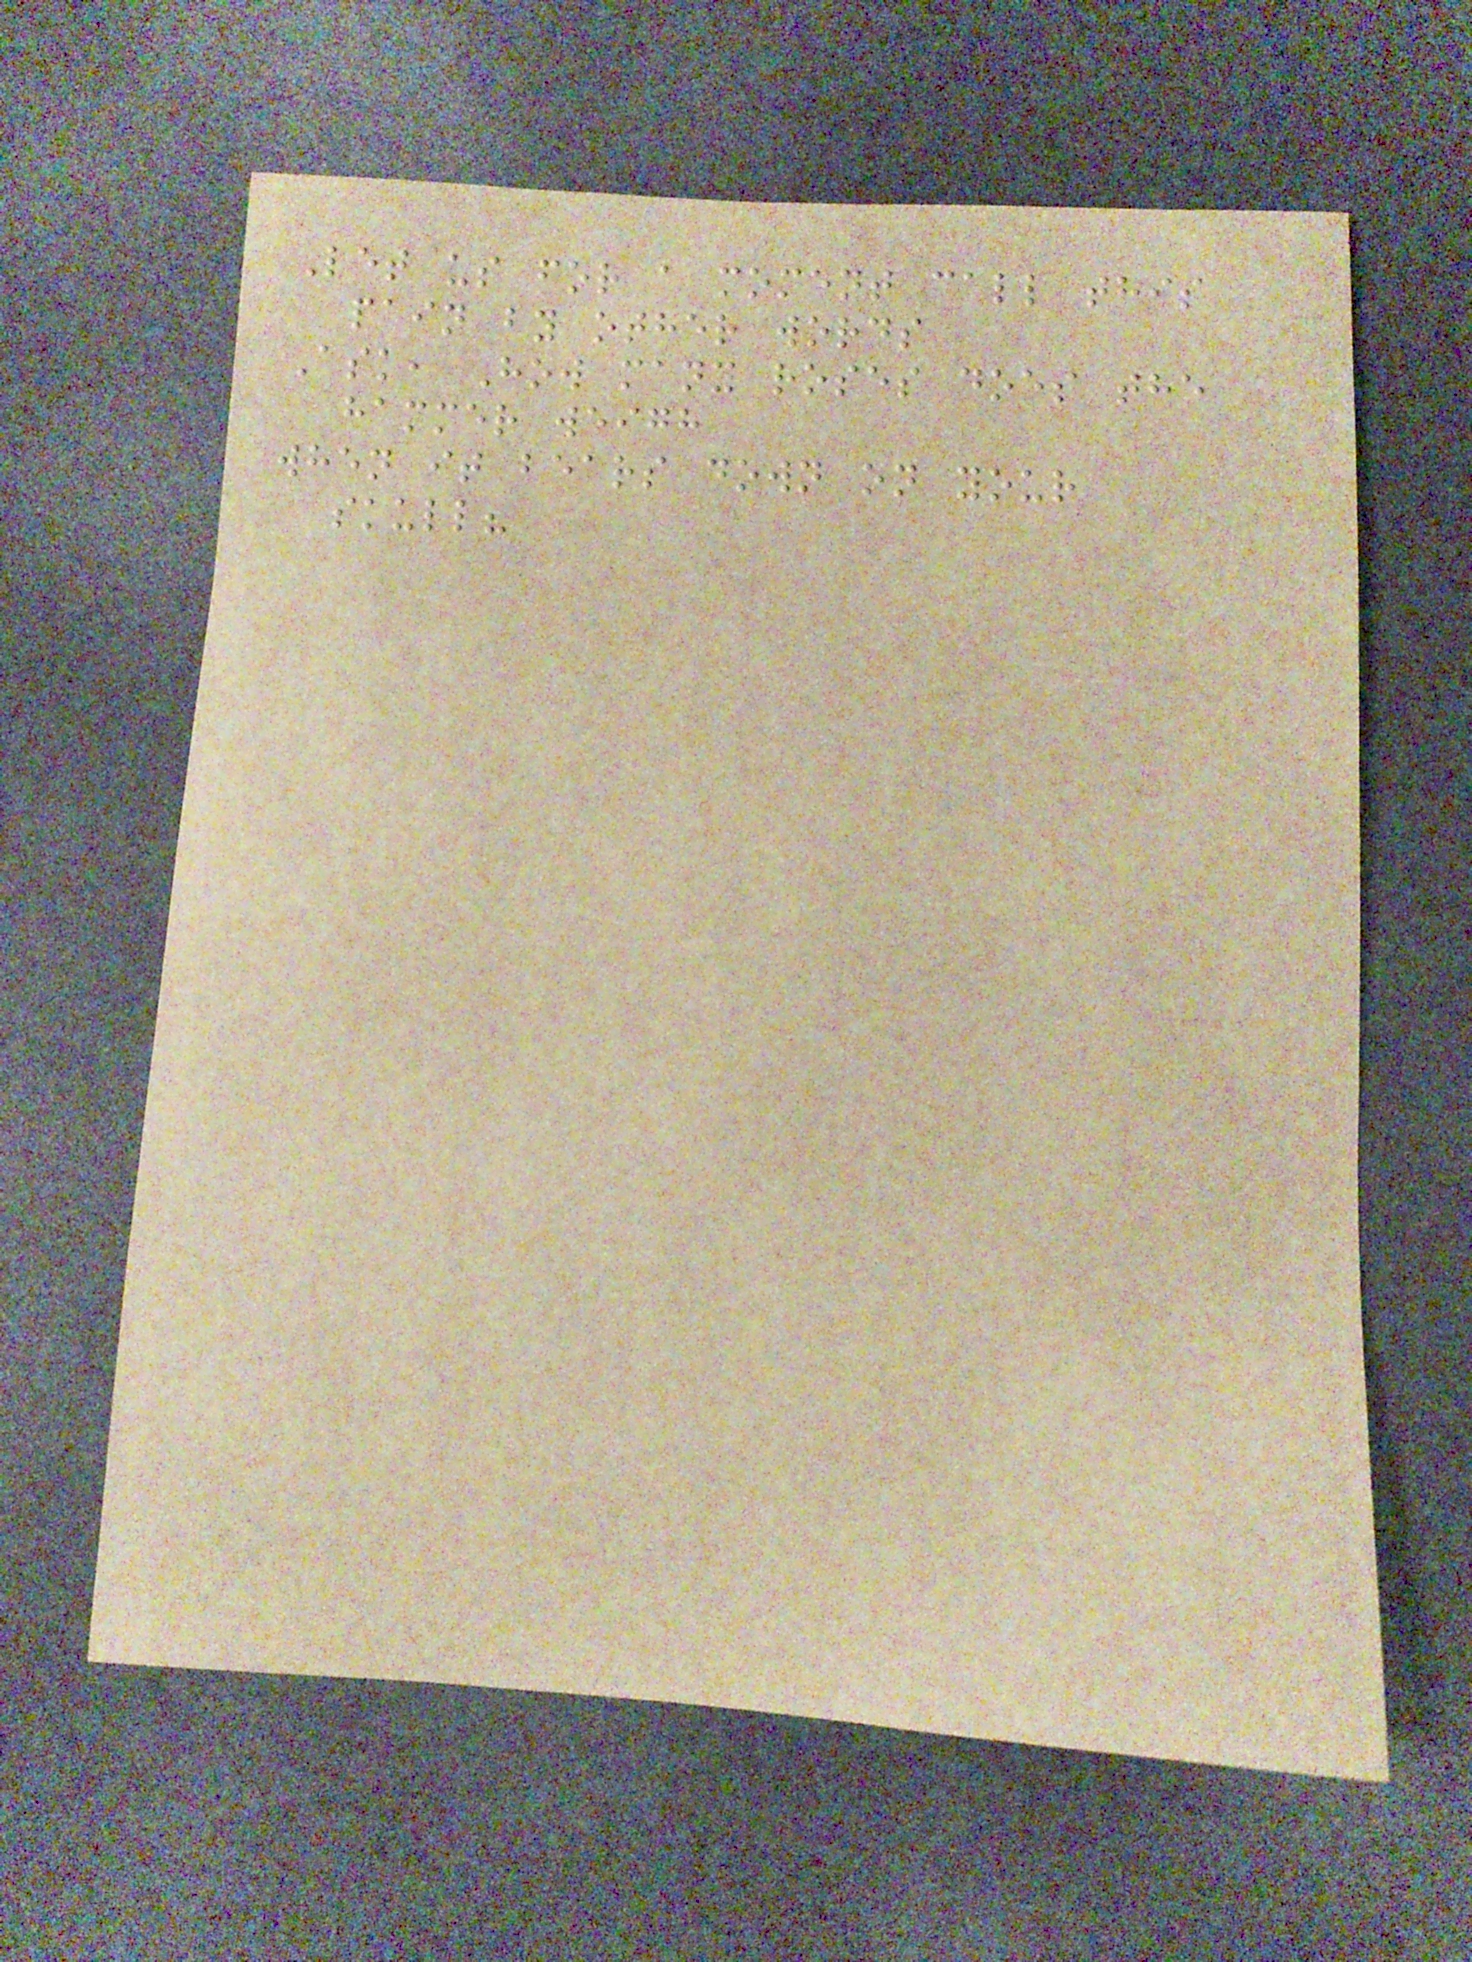Let us for a moment call this
pain by other words
Ask, How many roses does the
hammer weigh
when it bears down on your
skull?
